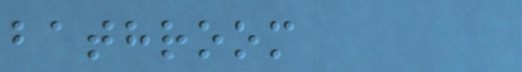bathroom
